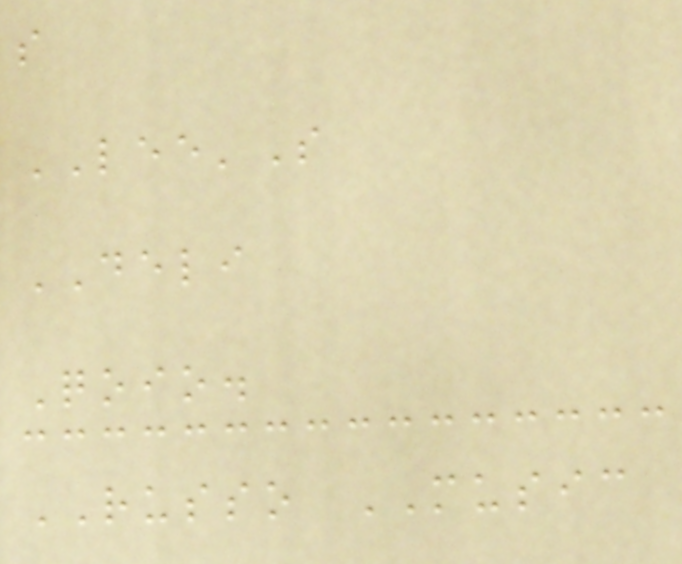s
LEE'S
DELI
Qoio.
RUSSO MUSIC
